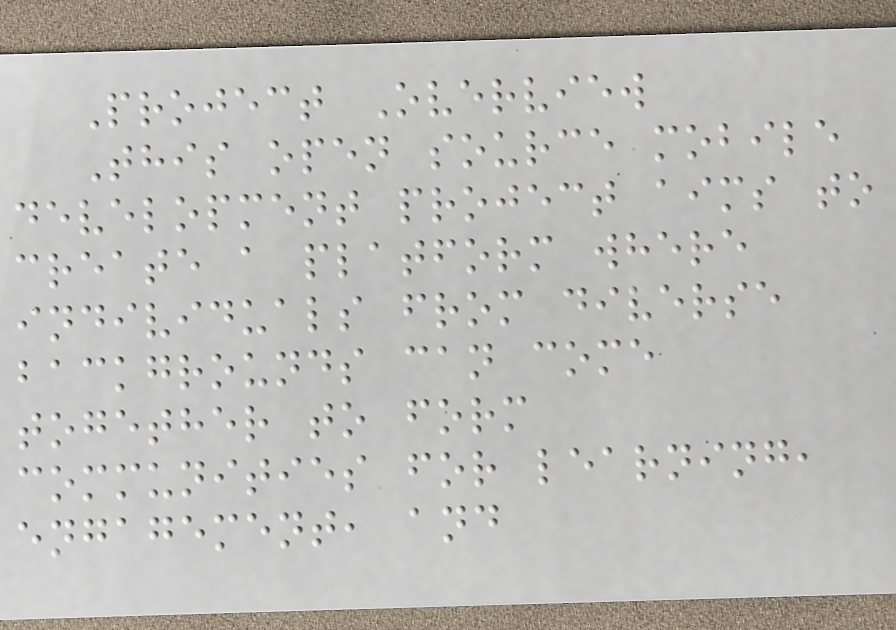Project Overview
This open source mobile
development project aims to
create a platform where
individuals from diverse
backgrounds can come
together to form
communities for learning,
engagement, and
